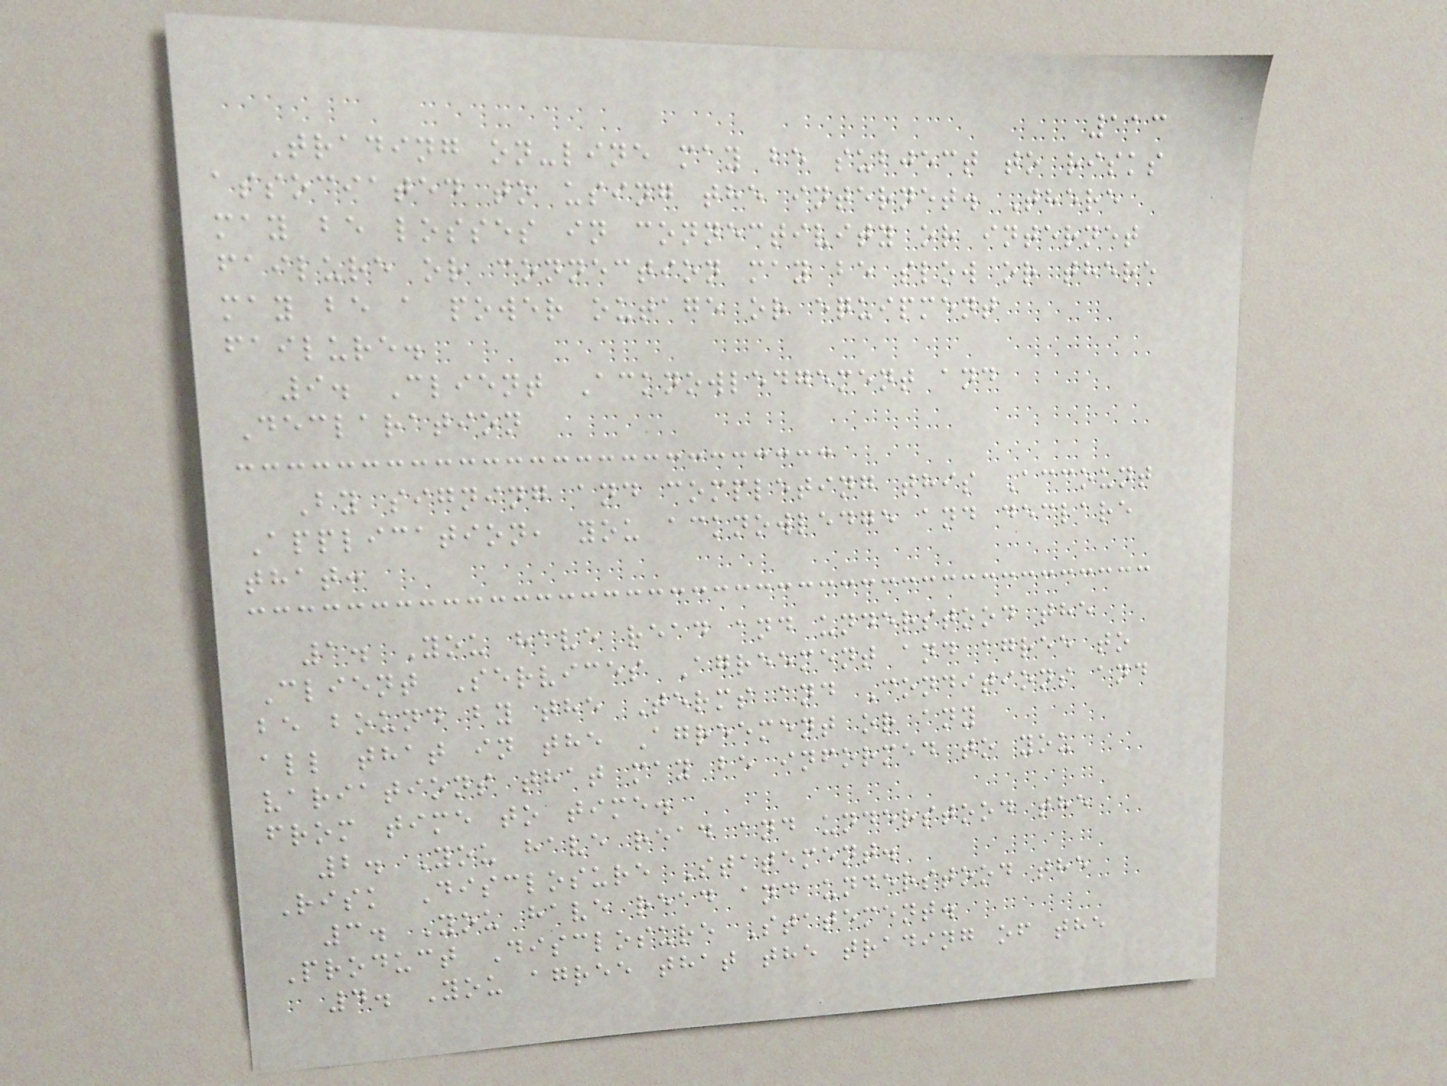113
Trading on-line may be subject to risks
associated to using the internet. There
may be losses in connectivity or internet
failure or connection may be slow or there
may be a power outage or equipment
failure.
9. Client Acknowledgement and
Declaration
By signing and completing this Account
Application, you acknowledge and declare
that:
1. You have read and understood the
Client Services Agreement and agree to
be bound by the Terms and Conditions and
all that in the Agreement or any
variations that may be informed to you
from time to time.
2. You have read and understood the
Risk Disclosure Statement.
3. You have read and understood the
Product Disclosure Statement.
4. You agree that the trading of the
